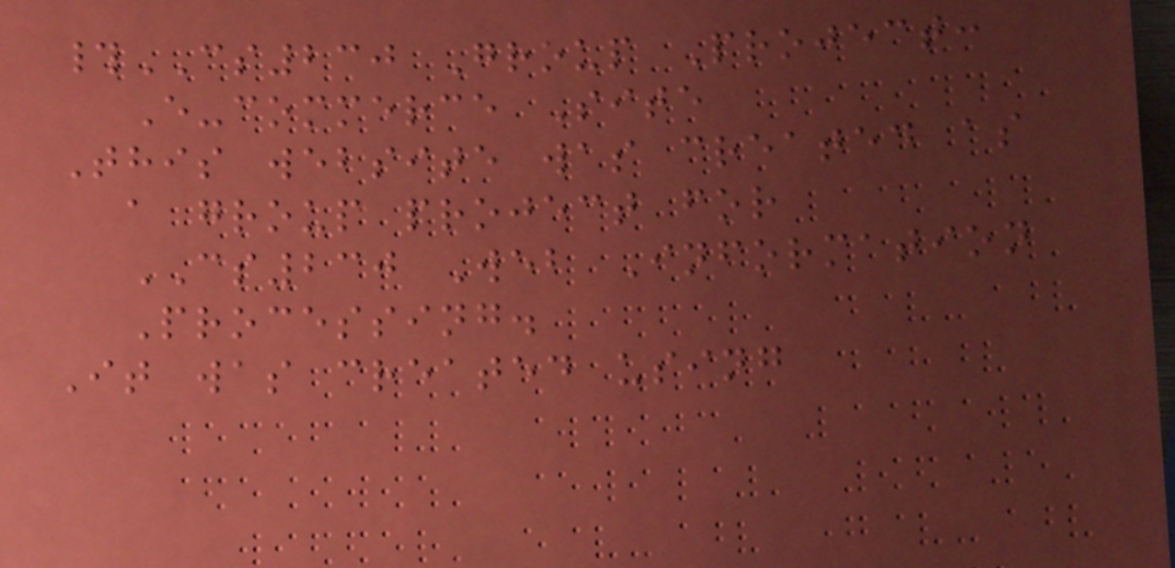#CS230 Group Project:
E-commerce Site
This website was created as
a group project for
CS230 Web Information
Processing.
It was created using
